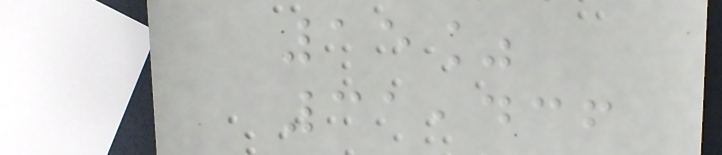15%
31,436
